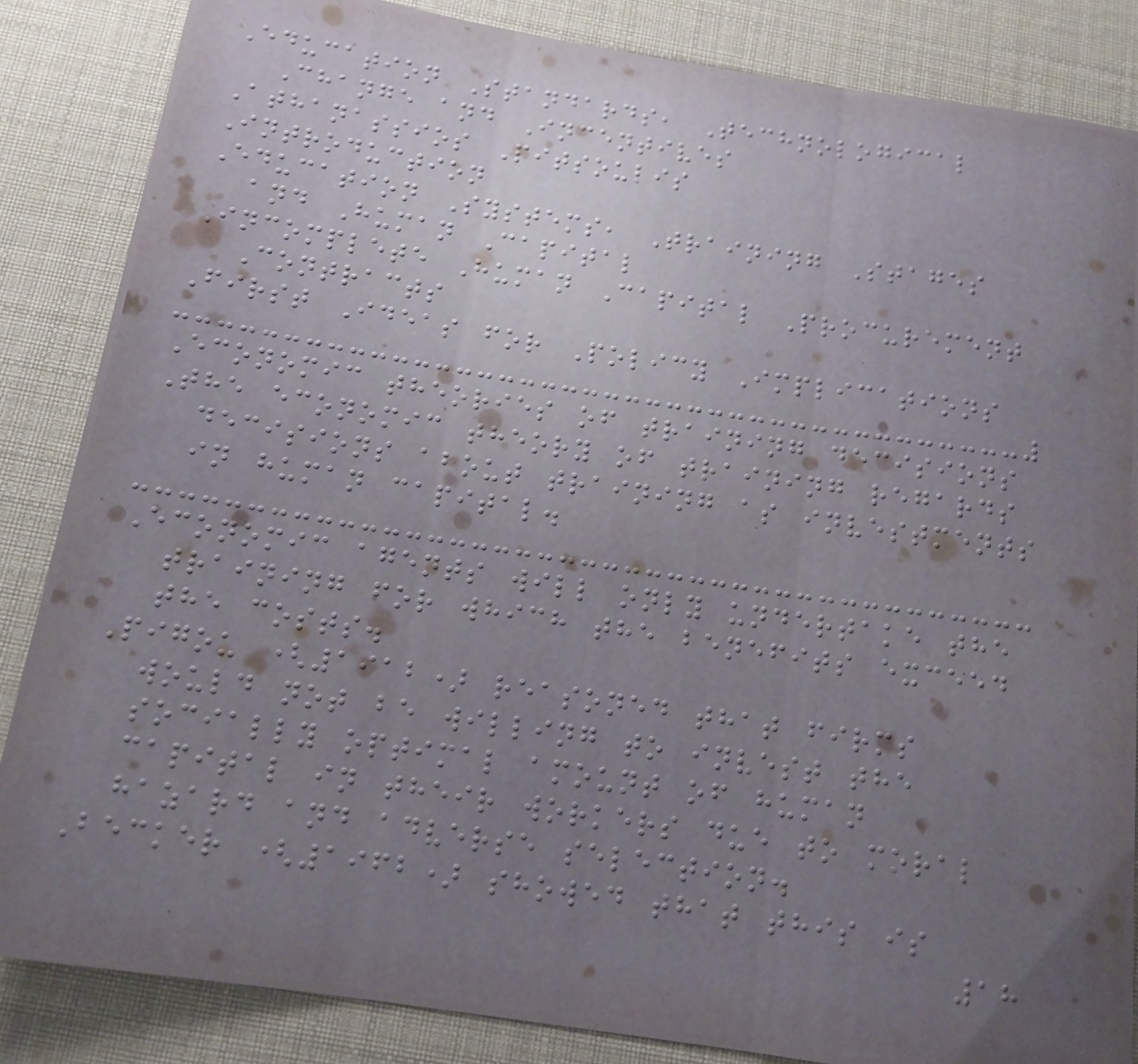Education Standards, Technological
Change and Incentives
Athanassios Pitsoulis
Introduction
Education Systems, Training Stages
and Human Capital
Incomplete Human Capital Procurement
Contracts
First Ideas for Policy Implications
Economic theories of training decisions
The economic theory of training regards
decisions about training as investments
in human capital.
Economic agents will only undertake the
training for which the benefits exceed
the costs.
Pigou (1912) reasoned that firms
would not be willing to invest the
socially optimal amount of human
capital in their workers due to moral
hazard and adverse selection.
Becker (1962) showed that this is
18
